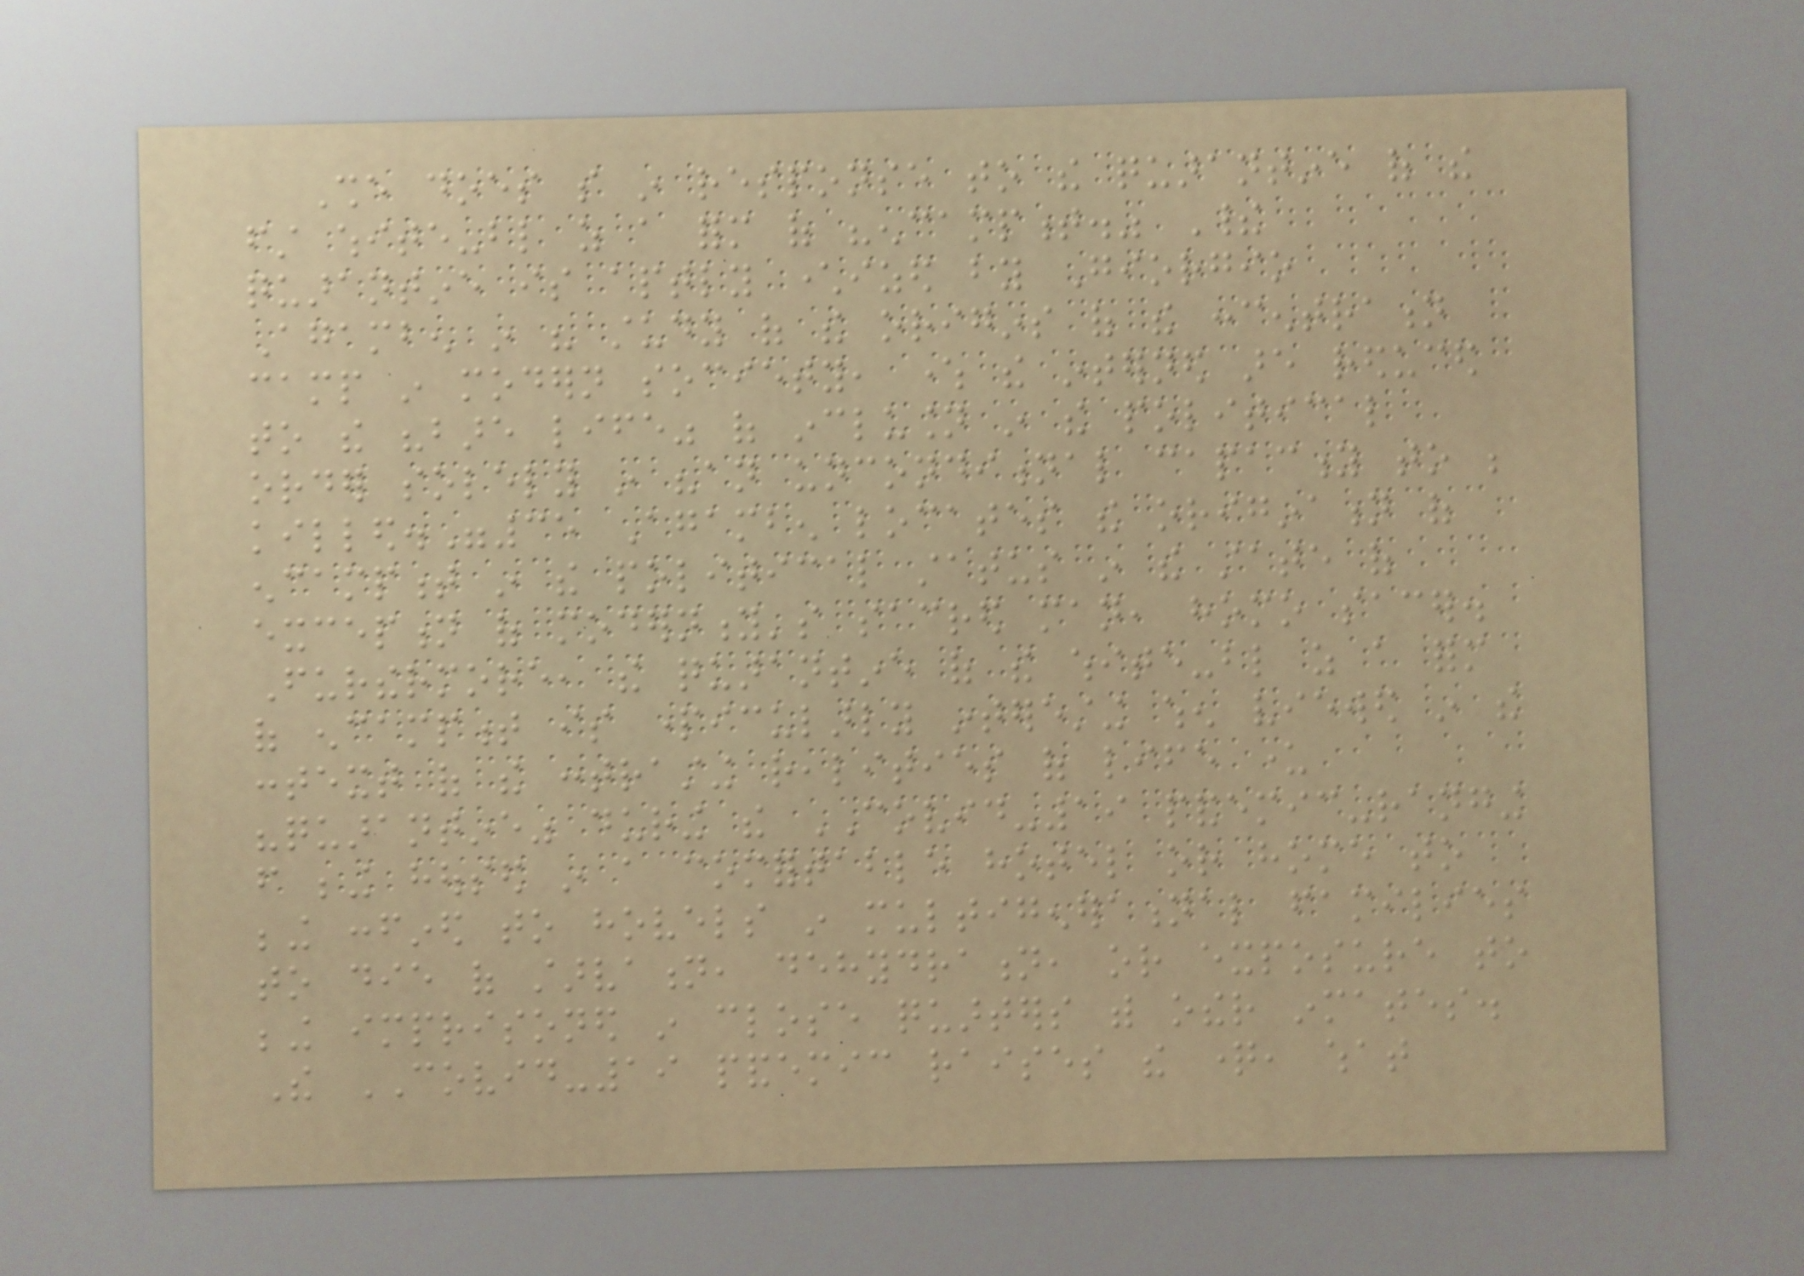She does so in response to the quarantine of the
first white-blind as a form of "encampment." Their
quarantine is aptly characterized by Giorgio
Agamben in his study of the origins of the concentration
camp in modern society, where the interned are reduced
to the "bare life" of inclusion in the political
order solely in "an unconditional capacity to be
killed."35 Agamben locates the origination of
encampment in the political status in the state of
exception of modernity's sacred man, homo sacer.
Furthermore, the quarantine of the white-blind as a form
of encampment is particularly interesting when viewed in the
context of the contrasting realities of life under
"quarantine" during the COVID-19 pandemic-ranging
from being housed in a comfortable hotel or home to
being confined to hovels in multigenerational families
to die of starvation, dehydration, or exposure to
being imprisoned in close quarters with other inmates.
The COVID-19 pandemic raises the question, what
